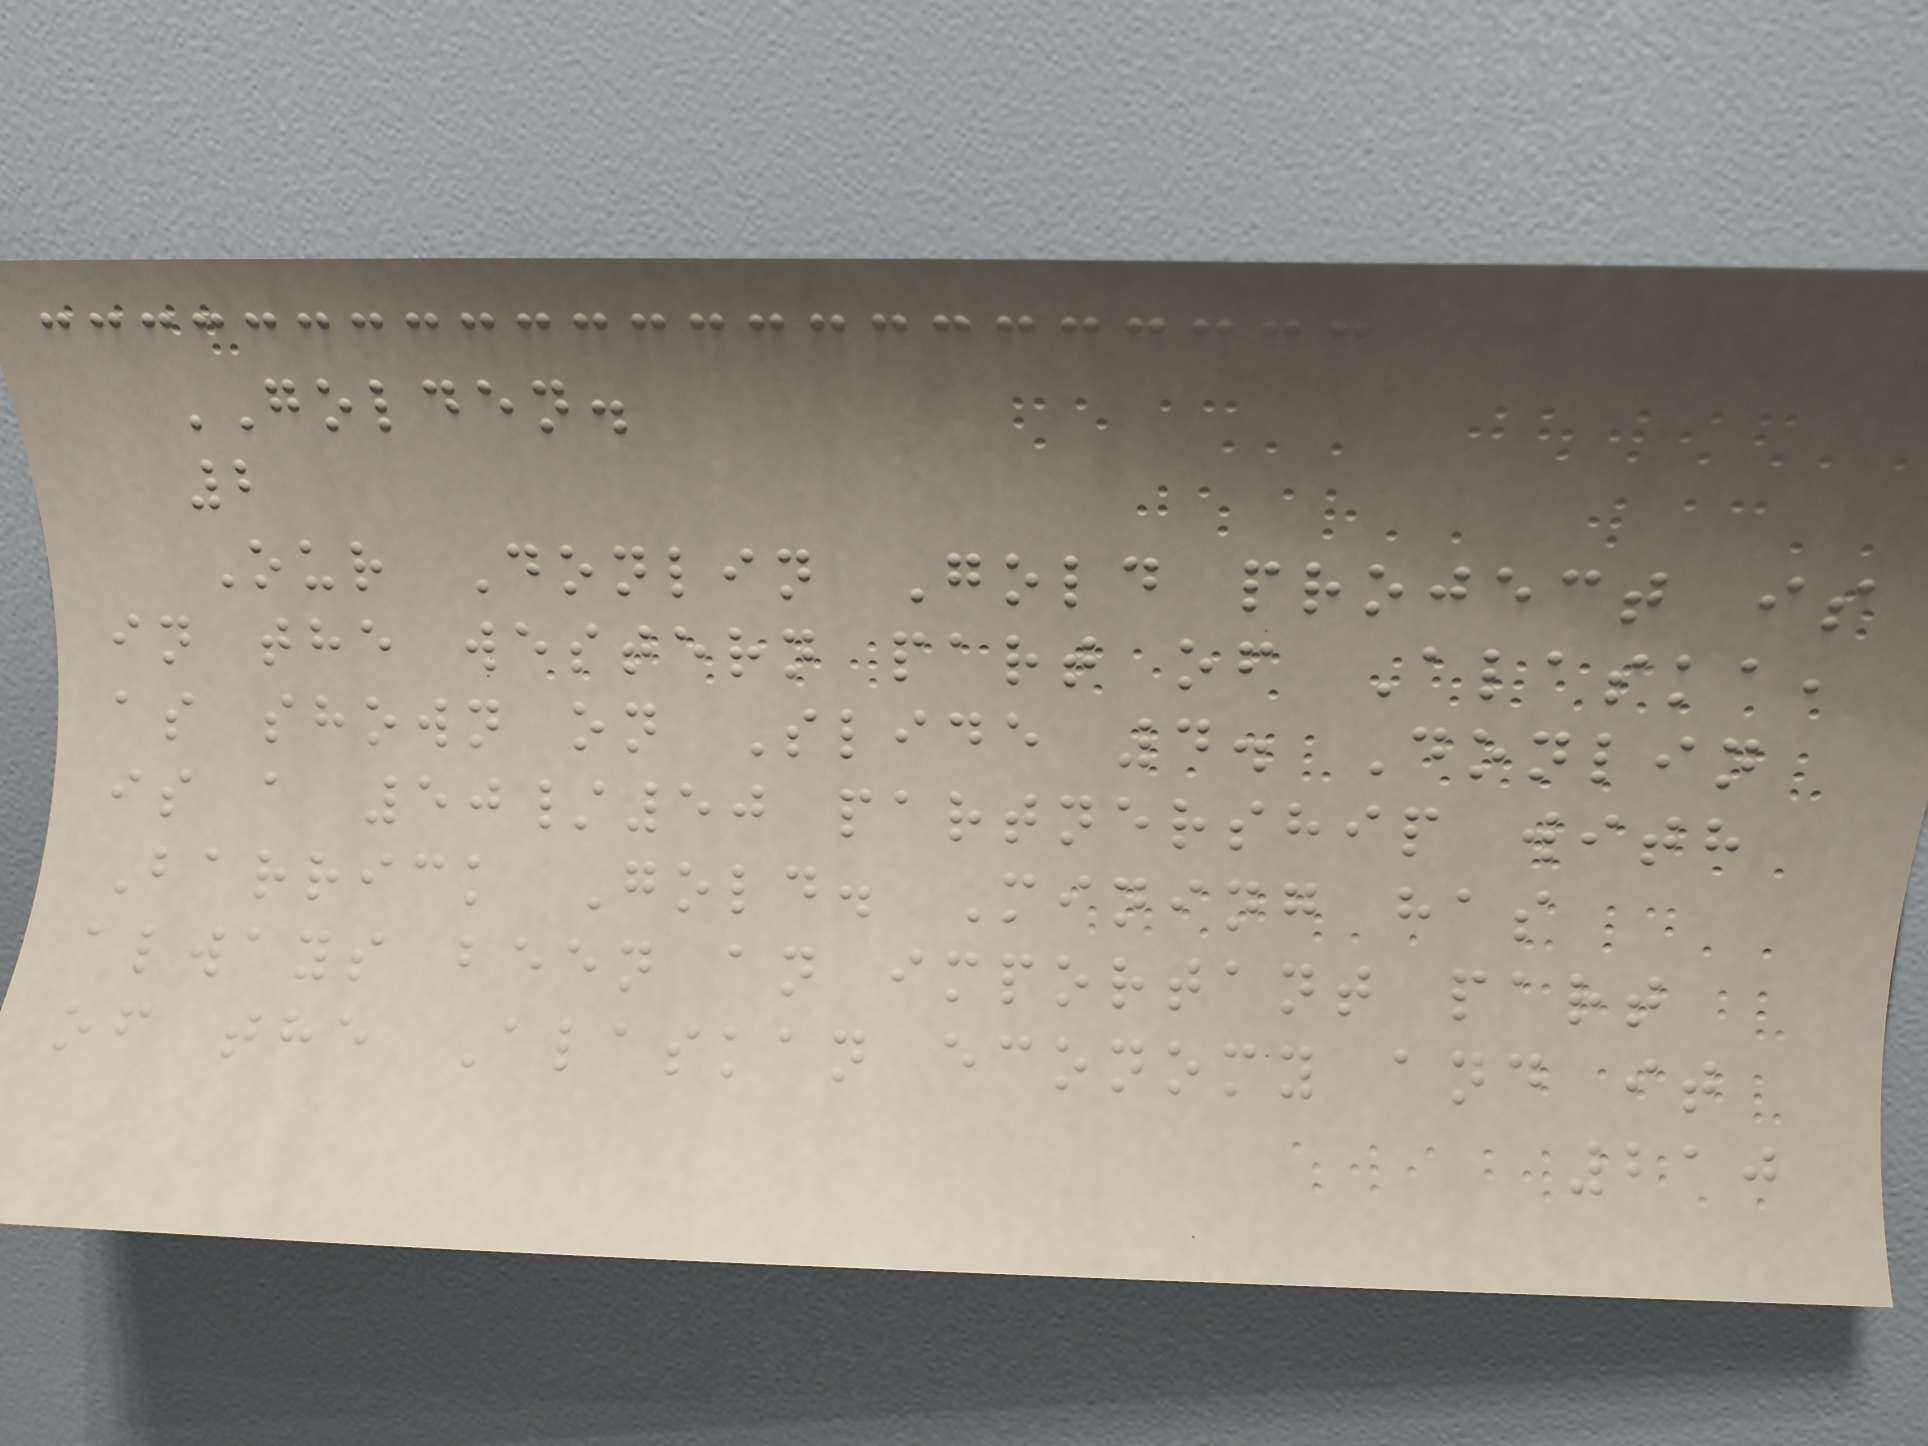GOLDEN.
2
Our Donlin Gold project is
in the western part of Alaska,
as shown on Slide 4. Donlin
is a 50/50 partnership with
Barrick Gold. Mining has
always been an important part
of the Alaskan economy and it
210
